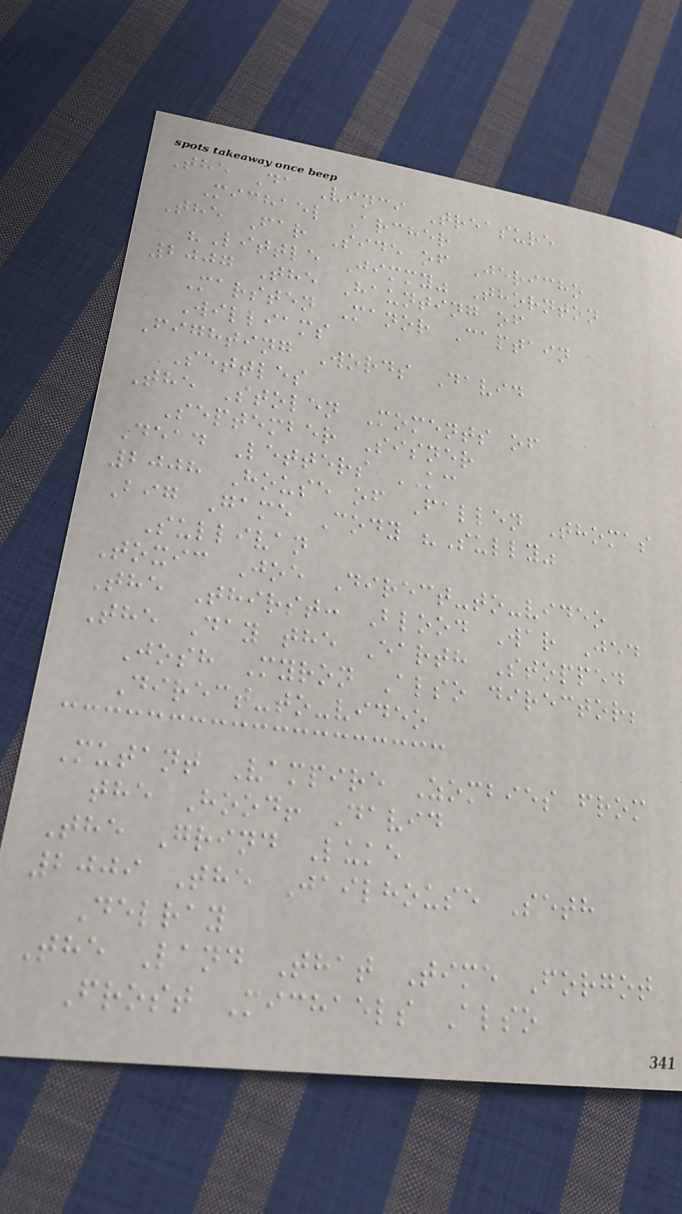The Da Vinci Treasure
Michael Archer
The Far Side of Jericho
"Little Jimmy" Thornton
2007 The Haunting of
Marsten Manor Captain
Williams
Fighting Words David
Settles
The Stolen Moments of
September Sisner
Dead Letters KC
2008 House of Fallen Thomas
Big Game Cody "Sully"
Sullivan
Toxic Joe Direct-to-video
The Thirst: Blood War Jed
The Day the Earth Stopped
Josh Myron Also director;
Direct-to-video
Mutant Vampire Zombies from
the Hood! David
The Grind Luke
2009 The Jailhouse Seth
Delray
The Land That Time Forgot
Frost Michaels Also
